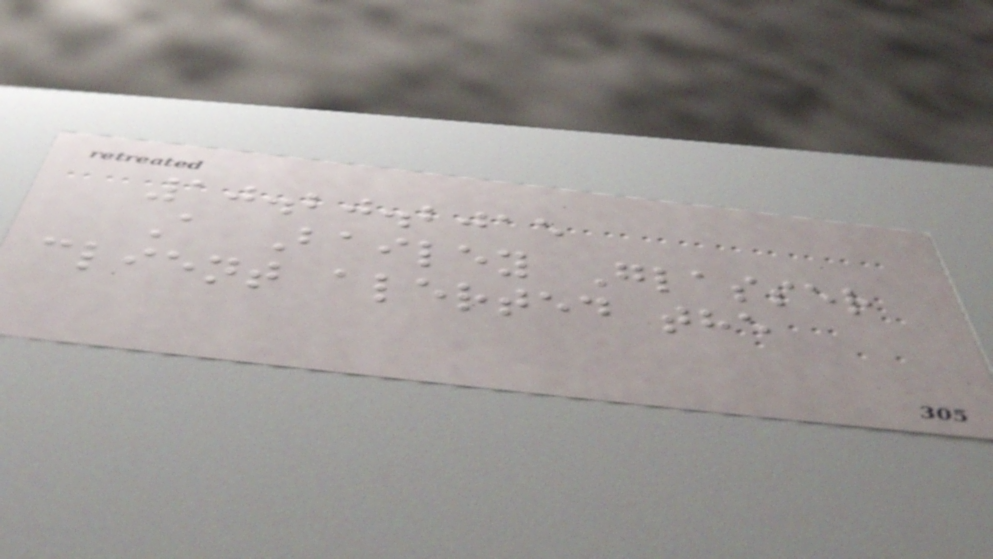10.20.2015
A Bailey Glasser
client alerted the
